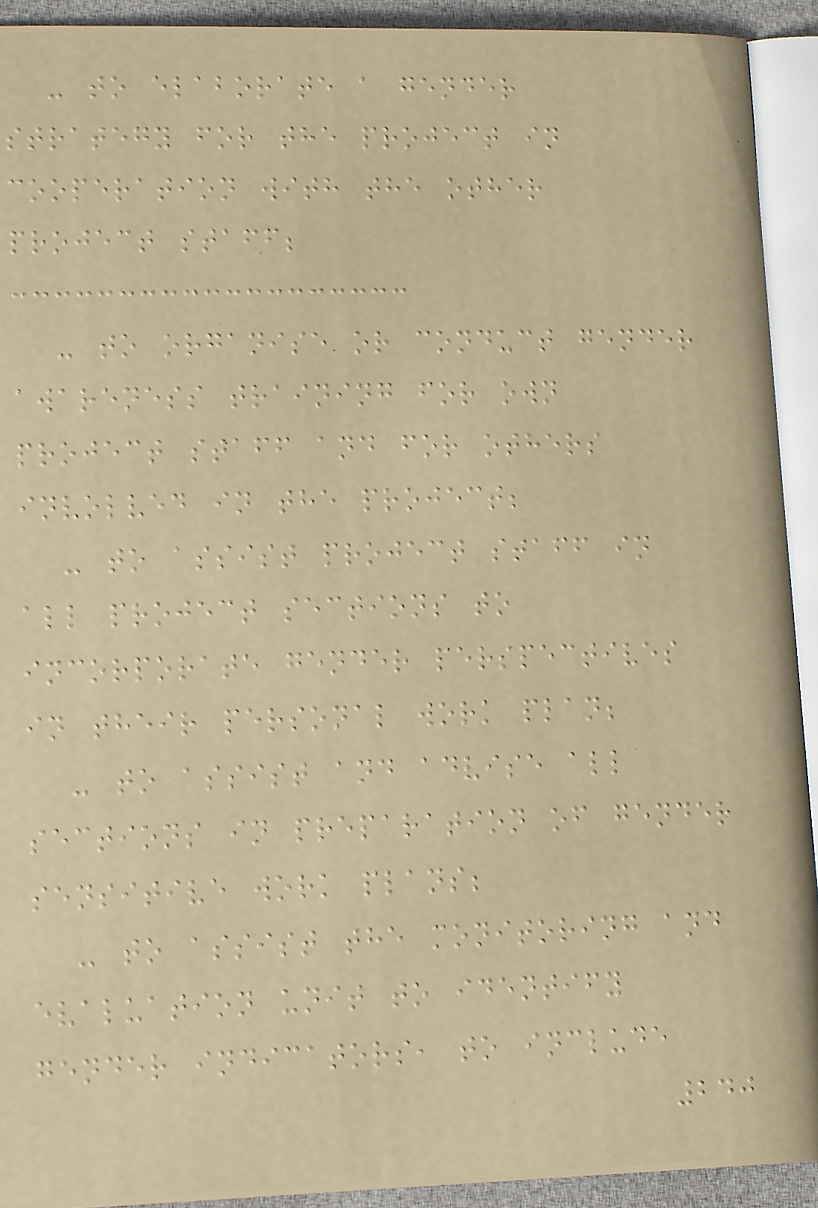- to elaborate a gender
strategy for the project in
cooperation with the other
project staff;
- to organise or conduct gender
awareness training for own
project staff and for others
involved in the project;
- to assist project staff in
all project sections to
incorporate gender perspectives
in their personal work plan;
- to assist and advise all
sections in preparation of gender
sensitive work plans;
- to assist the monitoring and
evaluation unit to identify
gender indicators, to include
240
